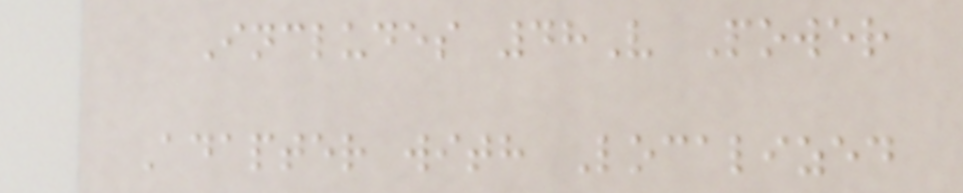Includes 48V Power
Adapter with Localized
